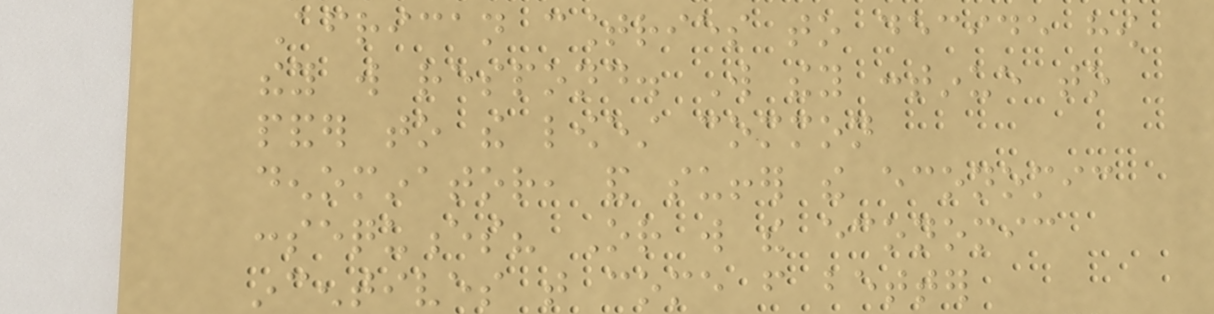African countries to decide how
they will respond. Will they continue to
pander to the lowest common
denominator, and suffer the economic
consequences? Or will the economic
incentives that come from better
